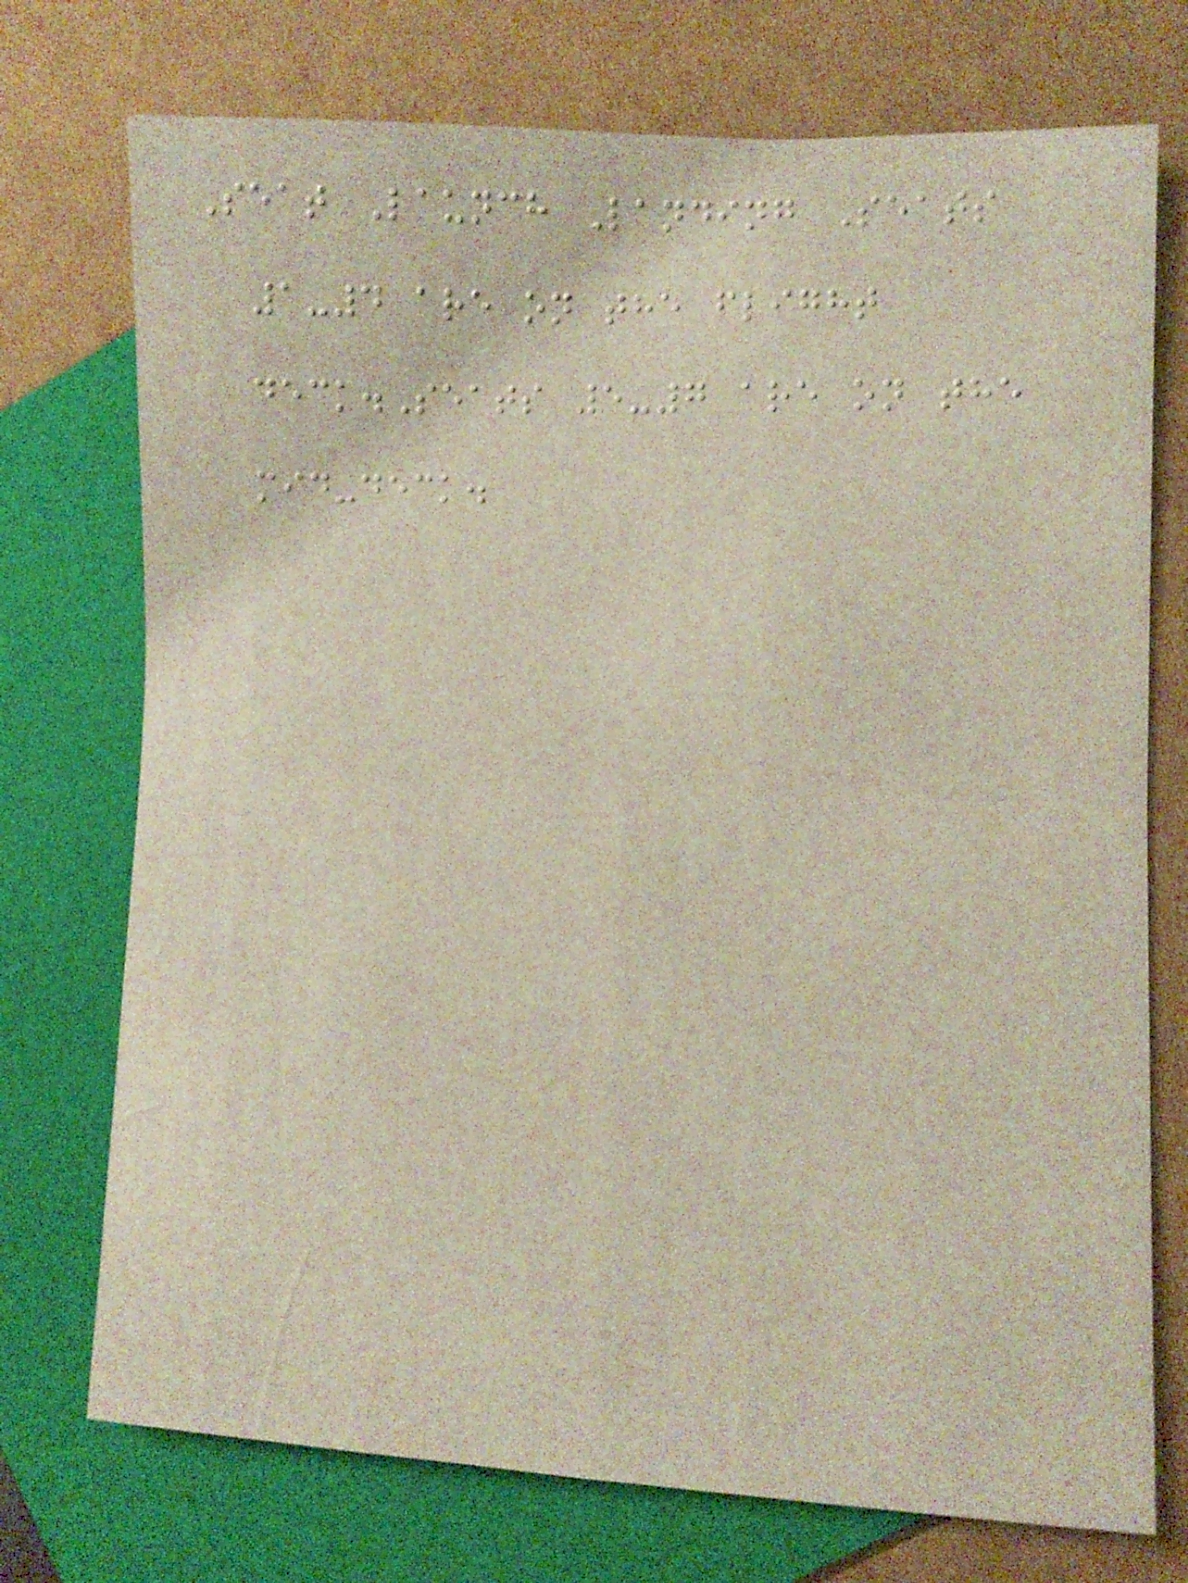Seat Launch Landing Seats
1-4 are on the flight
deck.Seats 5-7 are on the
mid-deck.
